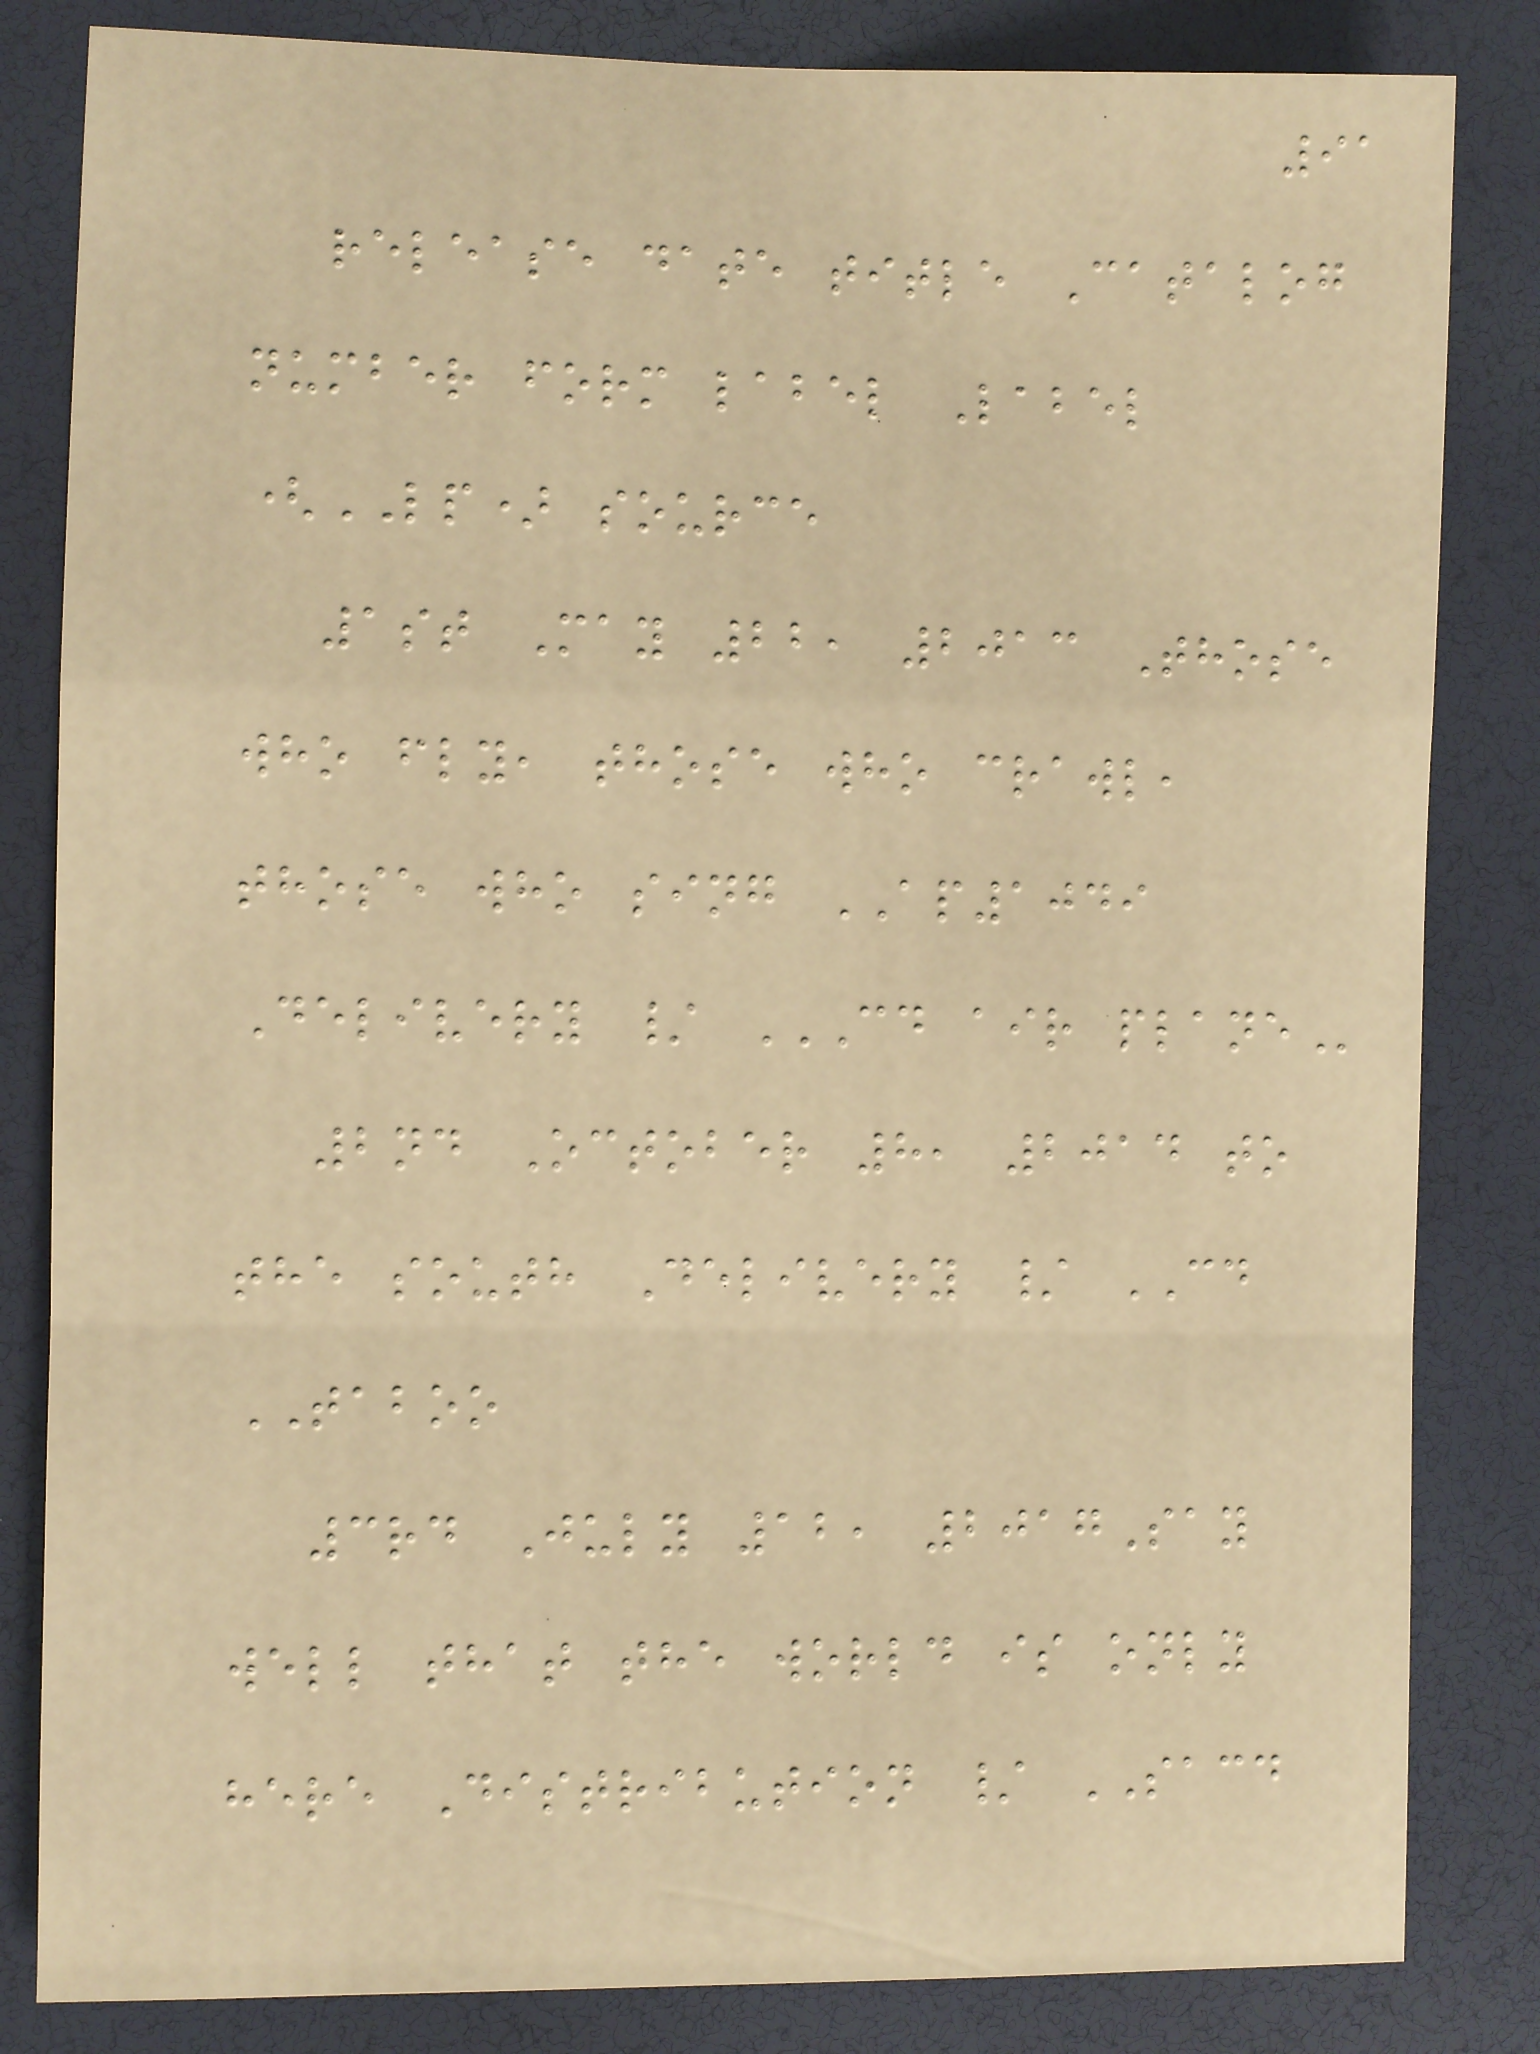91
release date title Catalog
number form label Label
(LP) source
1st May 22, 2013 Those
who fly, those who crawl,
those who sing AP1049
Delivery / CD AIR PLANE
2nd October 8, 2014 to
the south Delivery / CD
TABOO
3rd July 12, 2017Say
well that the world is only
here Distribution / SACD
